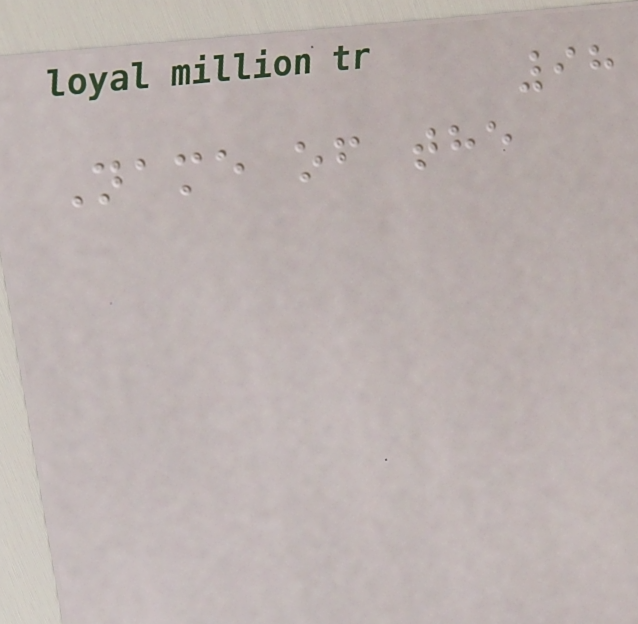98
Name of the
